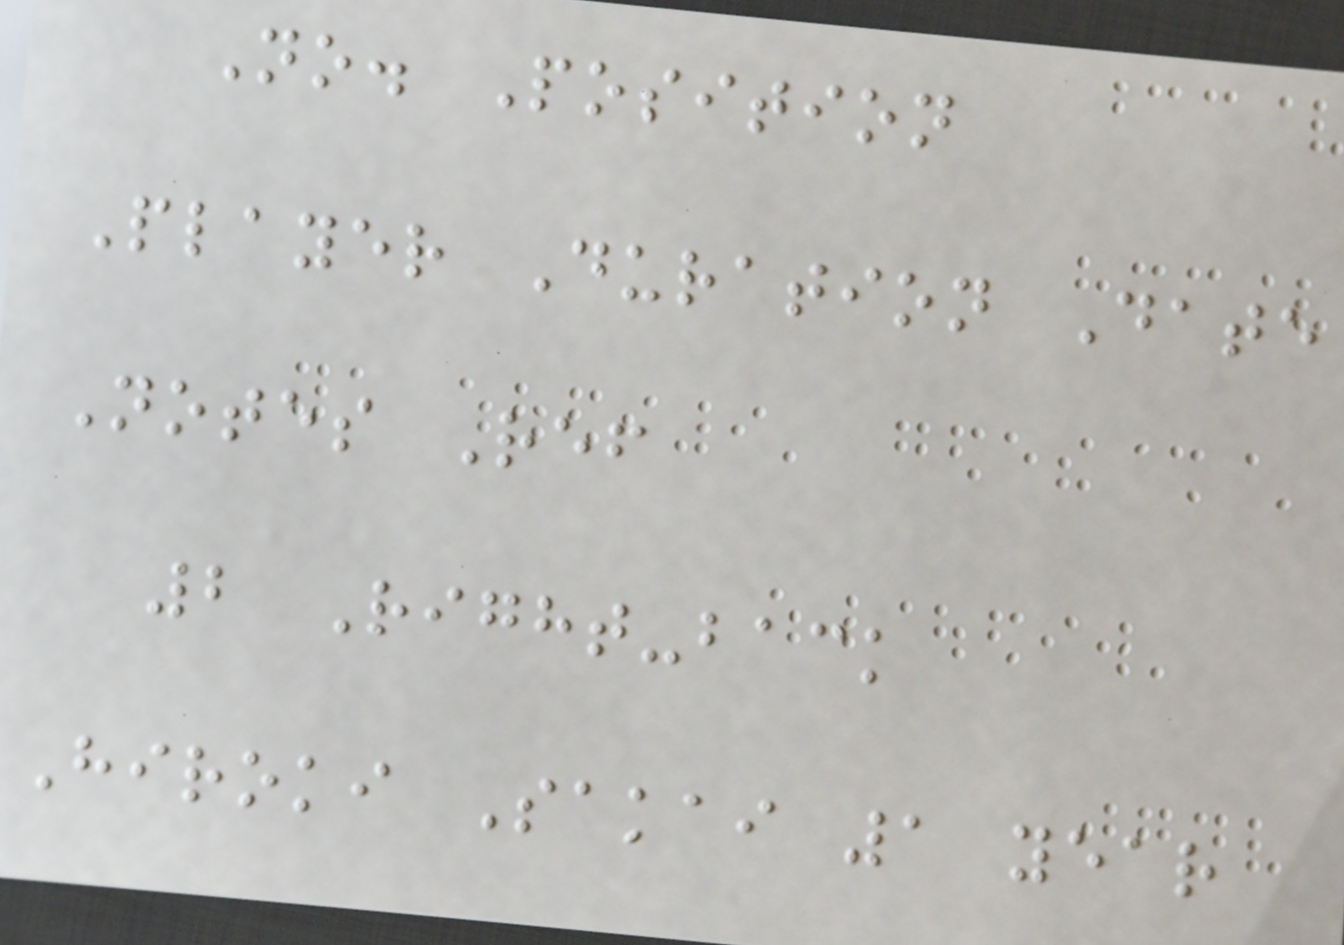No. Position
Player Duration Date
Notes Ref
2 Right-back
Hiroki Sakai 1 year
